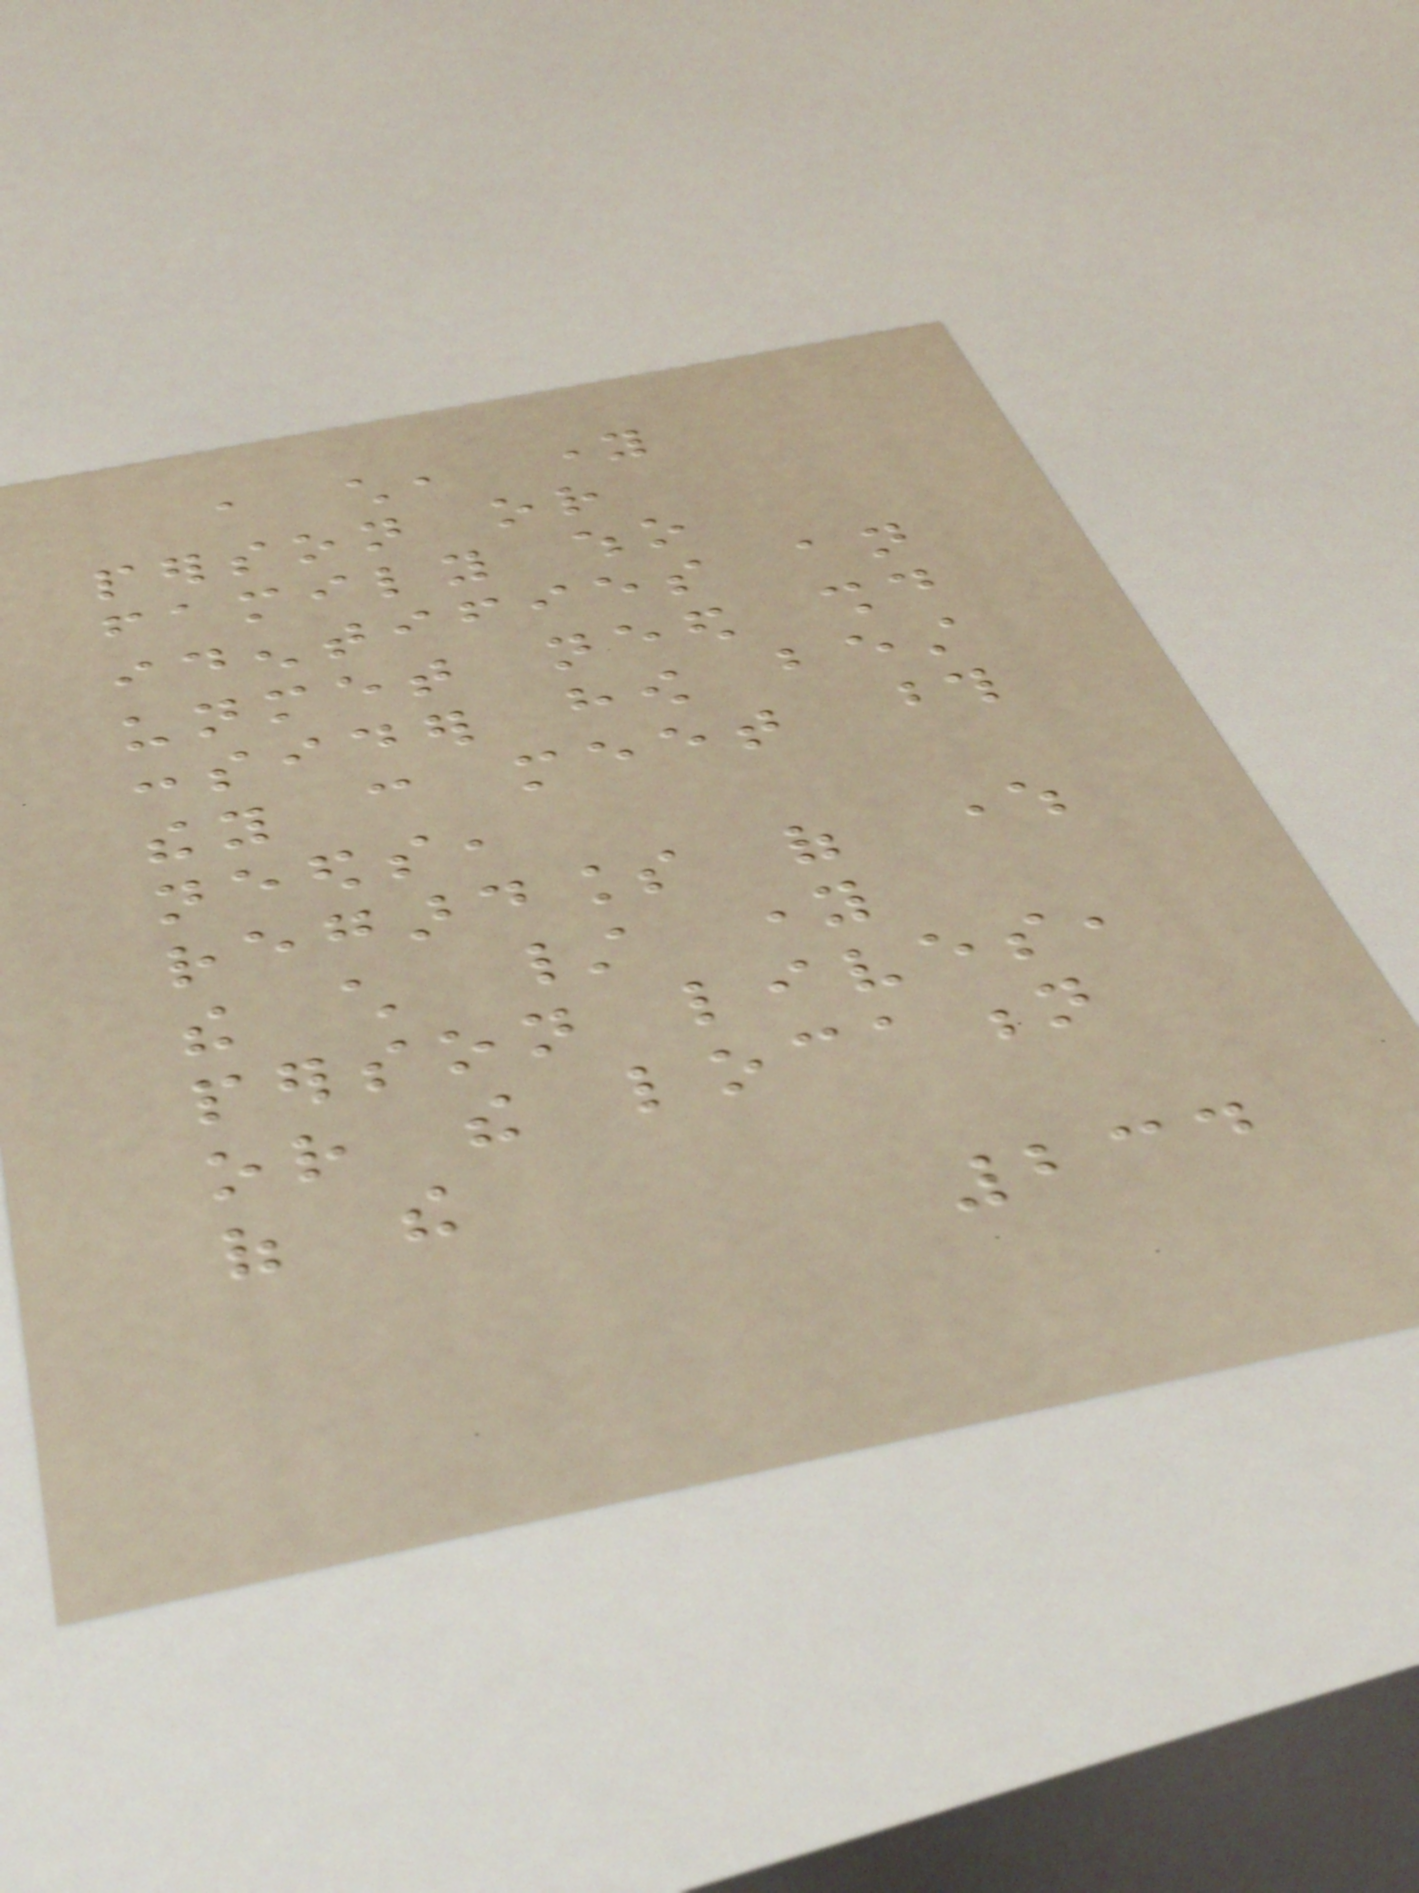a child, young
person or
family who
identifies an
unmet need should
consider how best
they can meet those
needs,
regardless of where
the child / young
person lives,
or the location
of the
234
